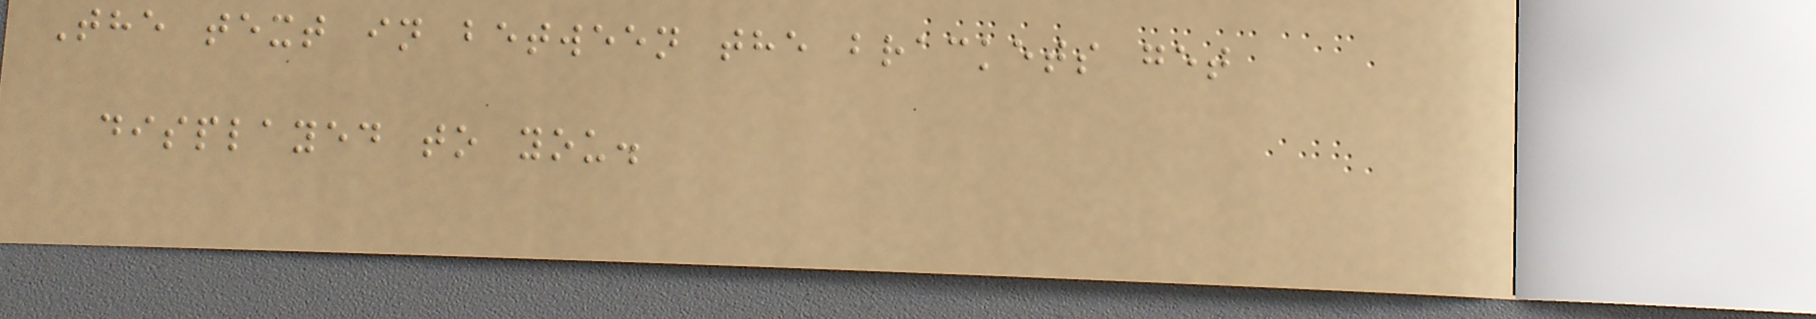The text in between the brackets get
displayed to you.
